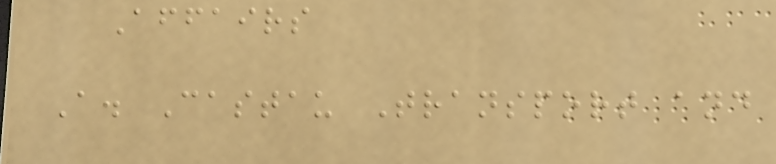Affairs
A. Castau Transport and
